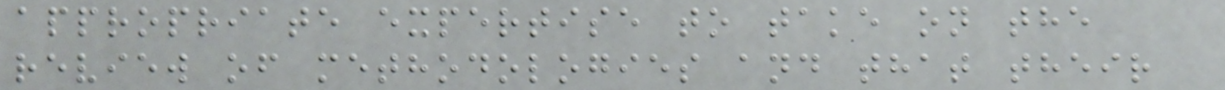appropriate expertise to take on the
review of methodologies and that their
